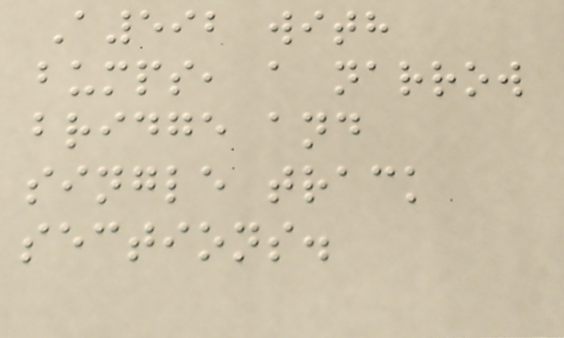A592 with
bumps, a narrow
bridge and
single track
sections.
